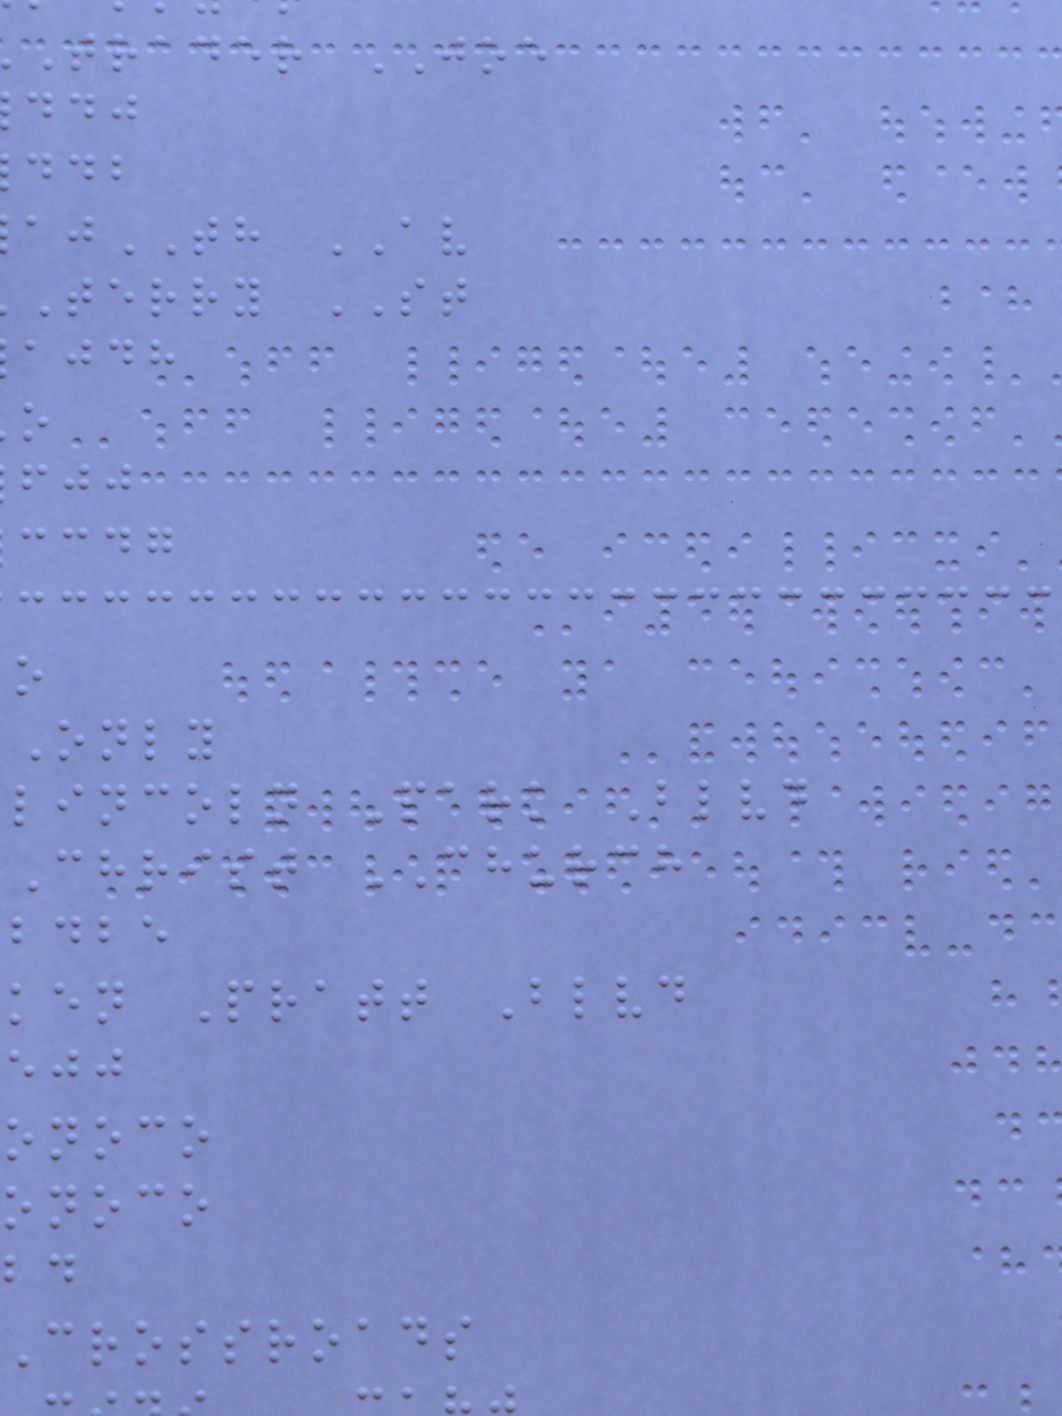trader JOE
TH AV
terry ST
ajdh
ccdg
only
lincoln Park Blvd
christ CHURCH
bdbe
ken Pratt Blvd
onoco
onoco
crossroads
